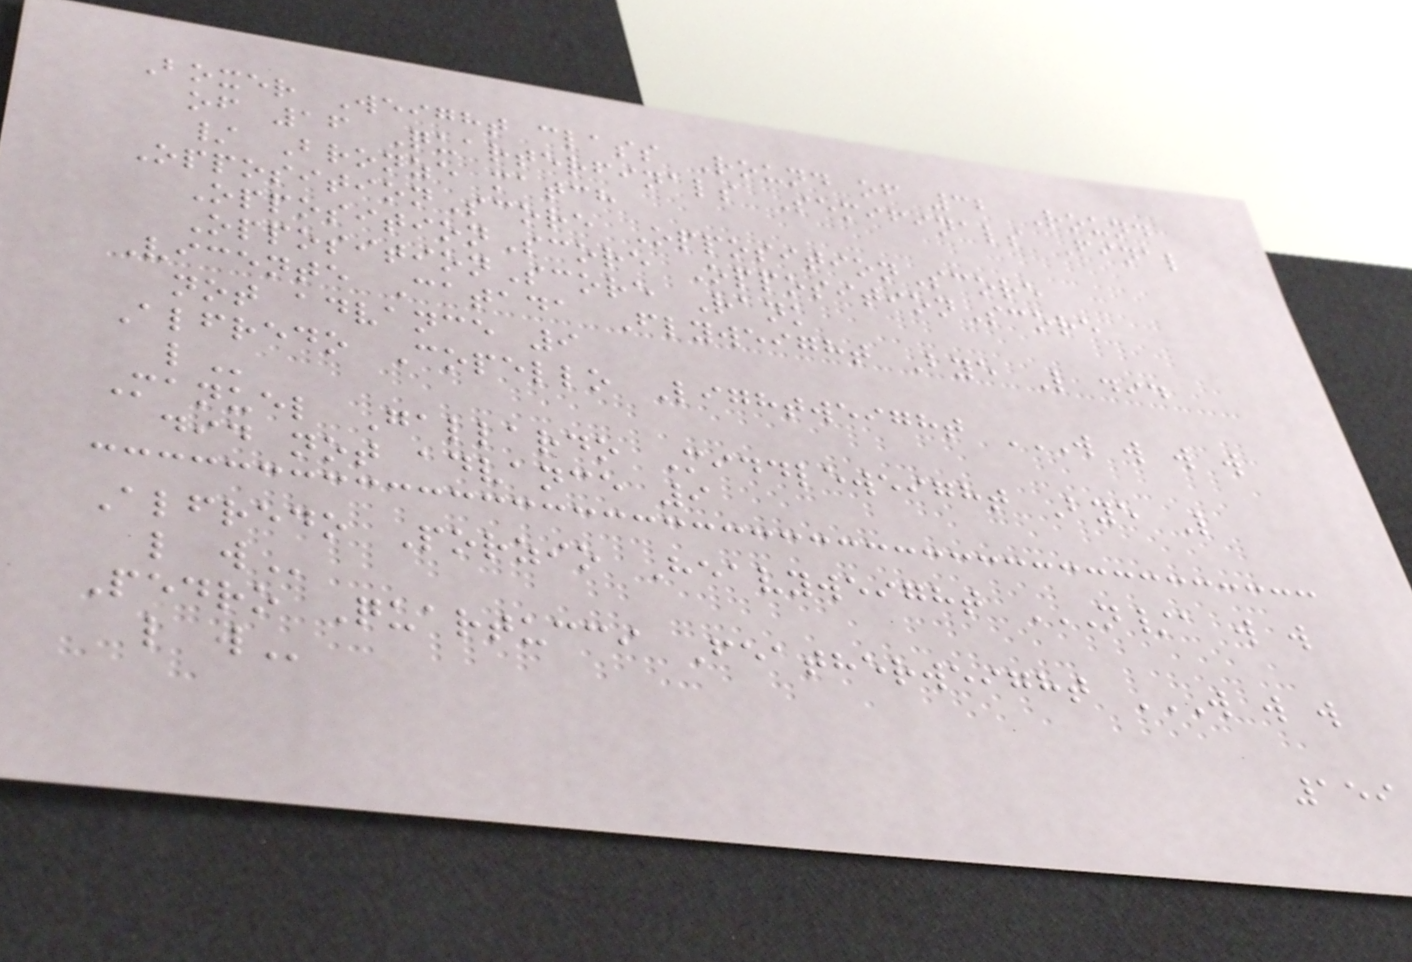Boxer Weight class Round of 32 Round
of 16 Quarterfinals Semifinals Final
/ Bronze match
OppositionScore OppositionScore
OppositionScore OppositionScore
OppositionScore Rank
Vicente Catada Flyweight Bye L did
not advance 9
Alfredo Copello Lightweight W W W W
L
Manuel Gallardo Middleweight Bye L
did not advance 9
Alfredo Porzio Heavyweight N/A W W
L W
Pedro Quartucci Featherweight W W W
L W
159
